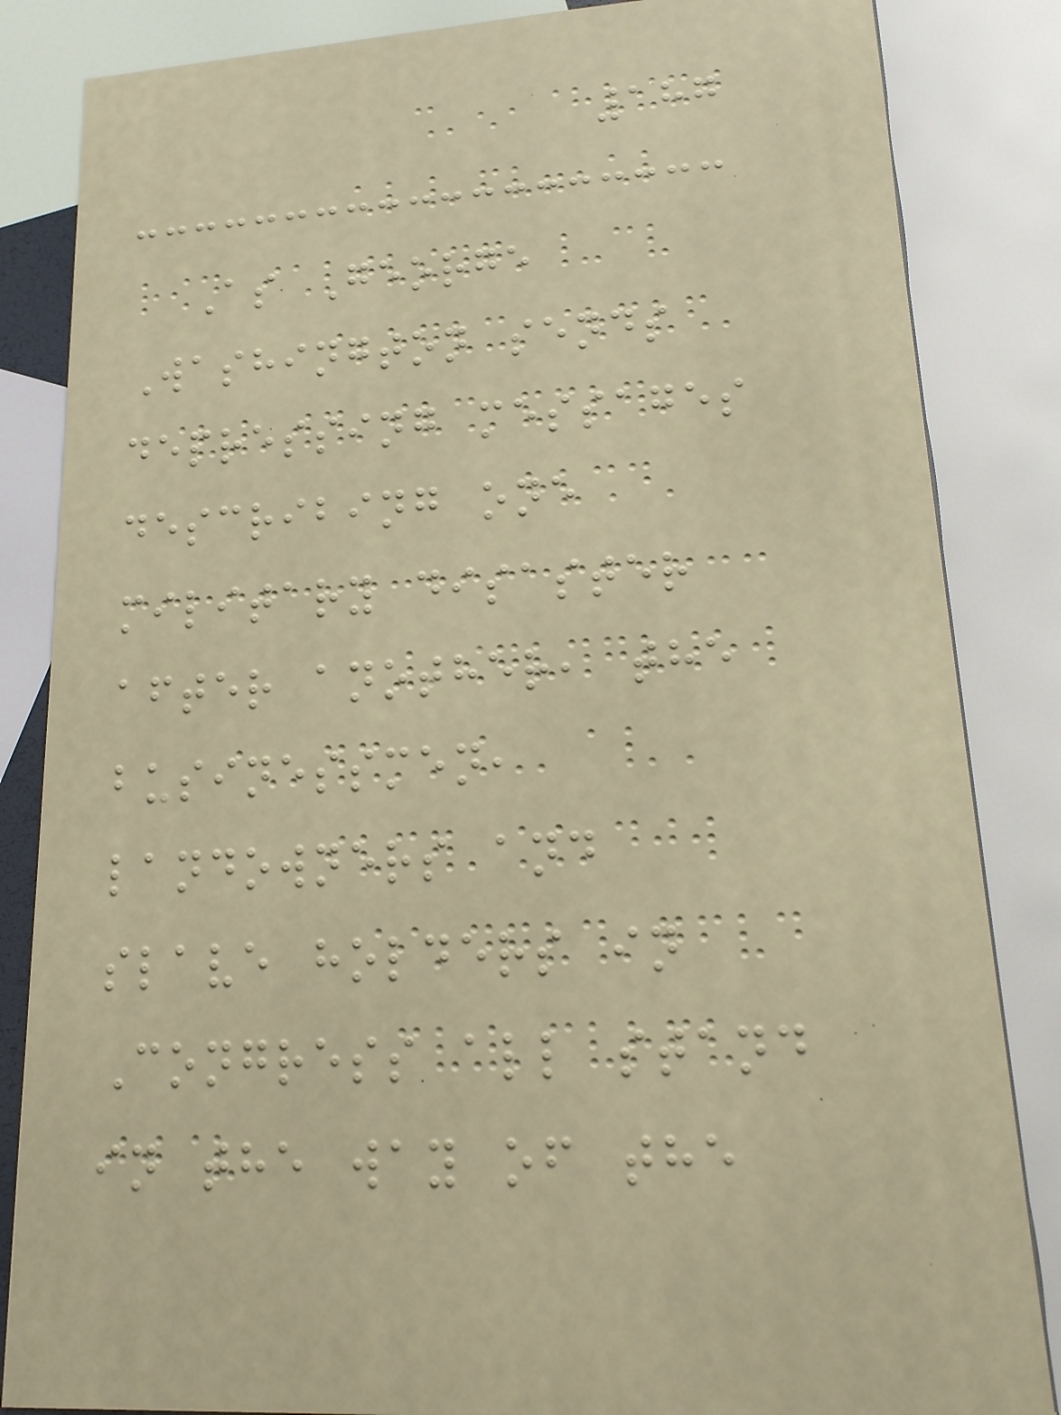187
As George
Washington sends
depressing messages
describing one
military disaster
after another, the
businessmen,
landowners and
slave holders in
Congress all stand
in the way of the
